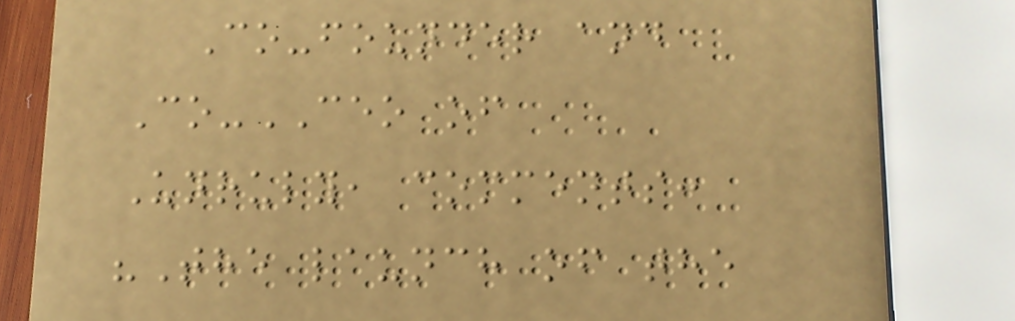Co-founder and
Co-CEO of
Unruly, comments:
"The launch of the
